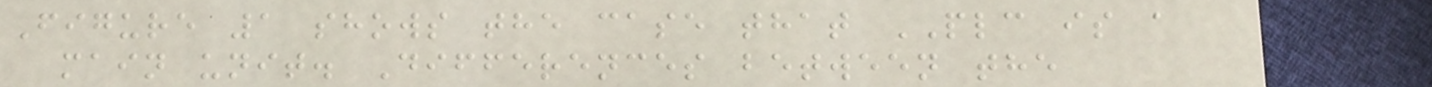Figure 1 shows the case that PLC is a
main unit. Differences between the
